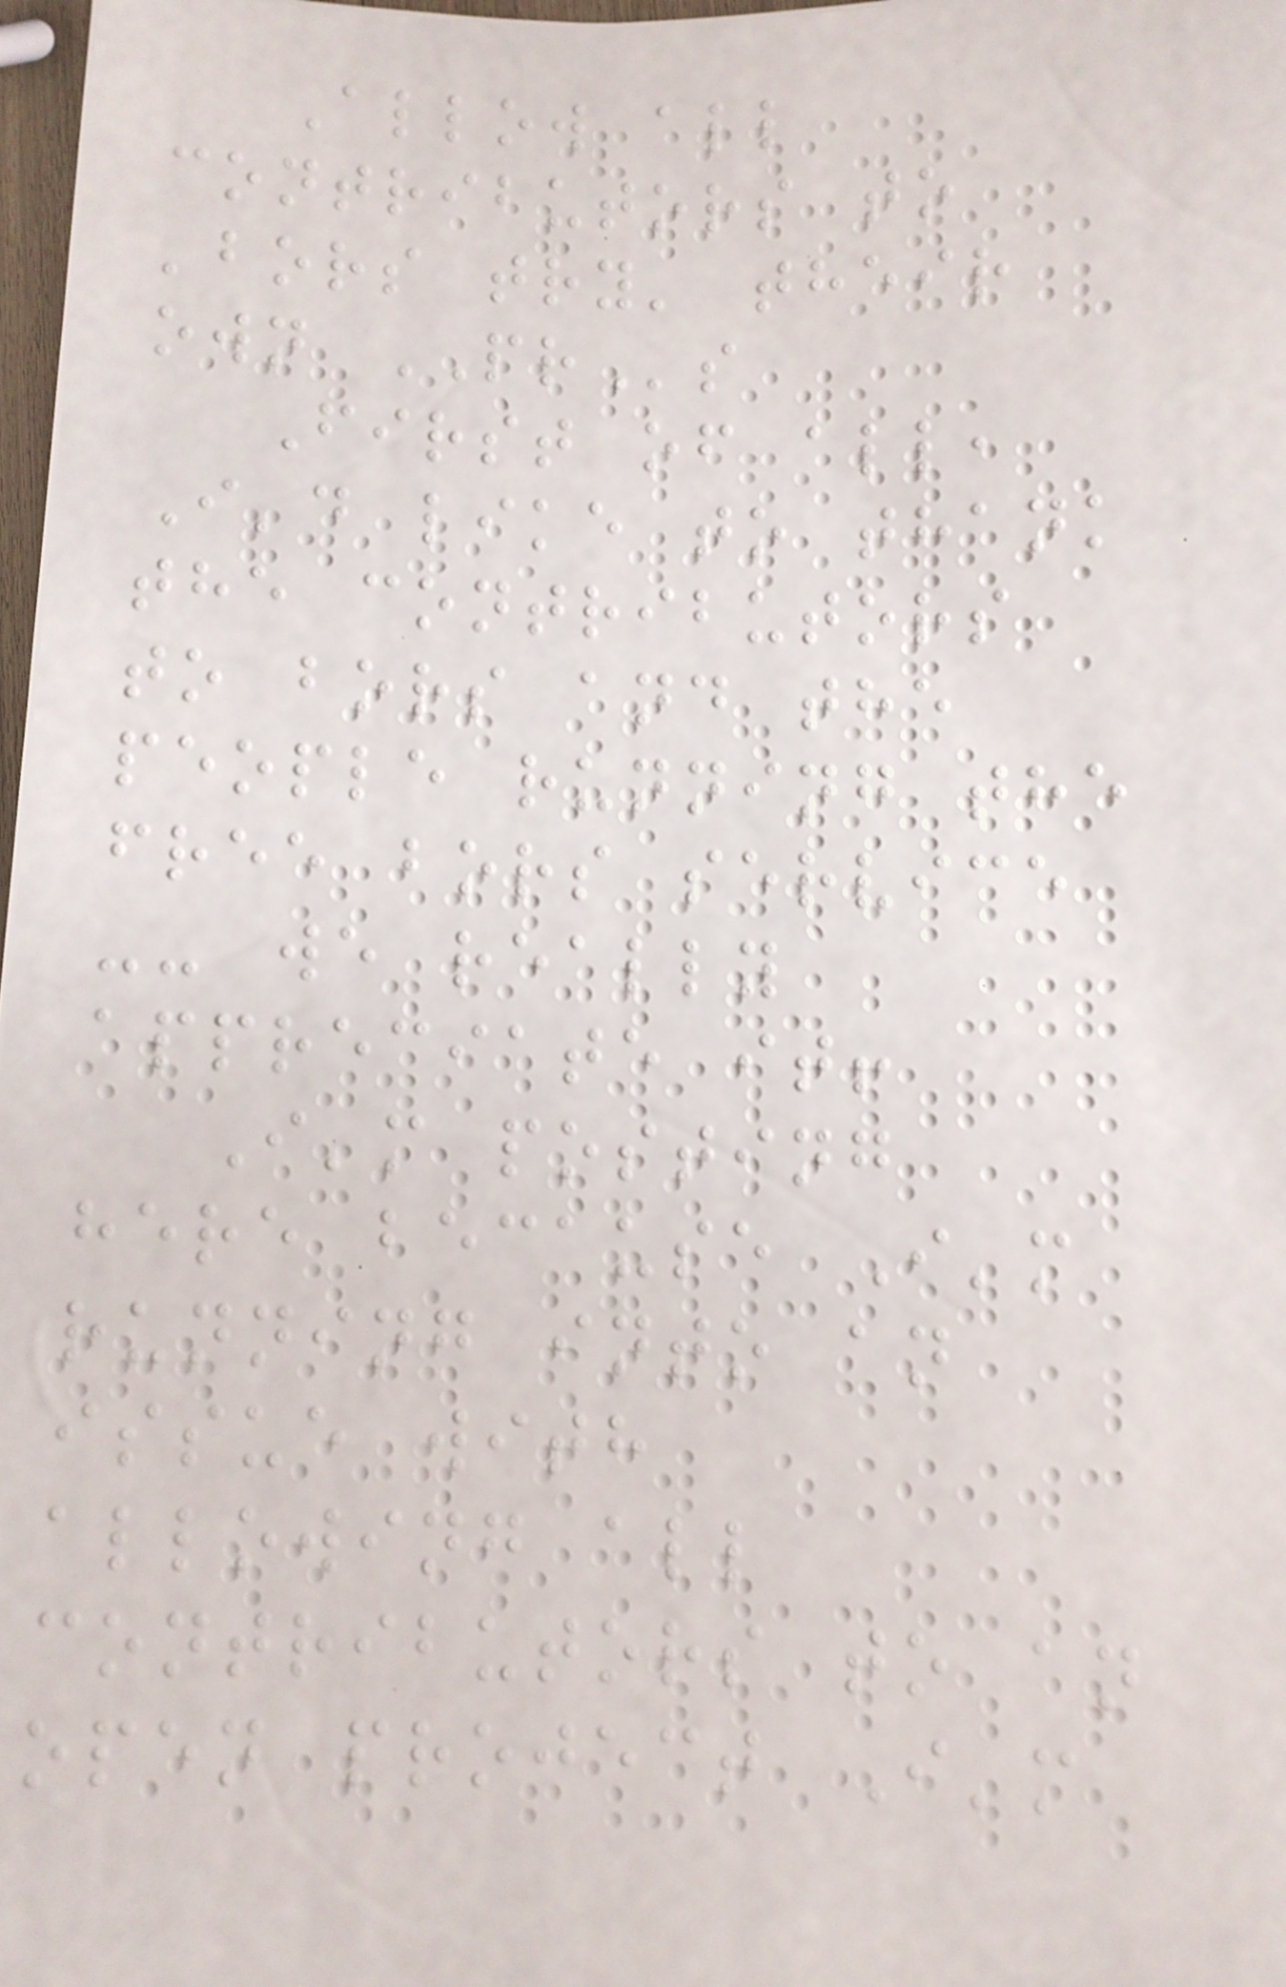Allow all
contributors to
'bors try' their
own PRs
First of all,
I'd like to thank
the contributors
to bors and the
people running the
free bors service
-- we really
appreciate it!
I'm posting
here because I'm
running into an
issue with
allowing all
contributors to an
open project I'm
